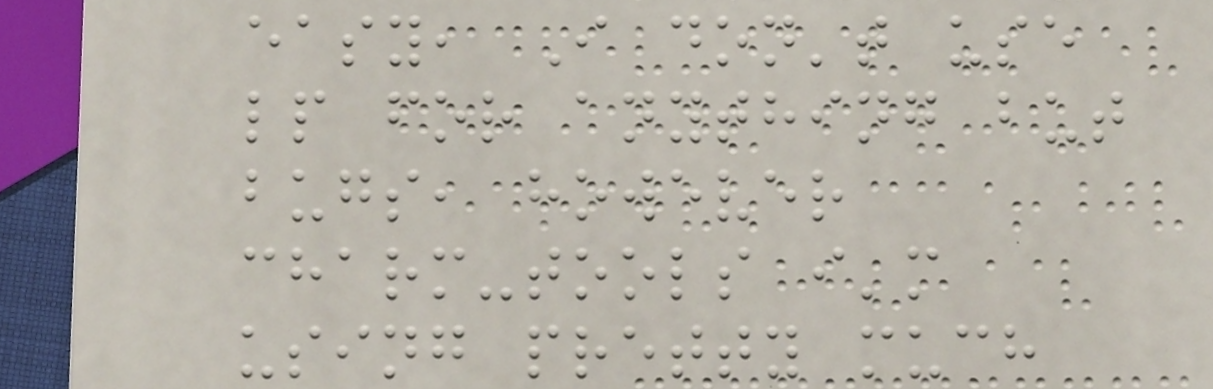easy, I don't use
lp for anything but
bugs, however
charm-tools i'm
using pretty much
